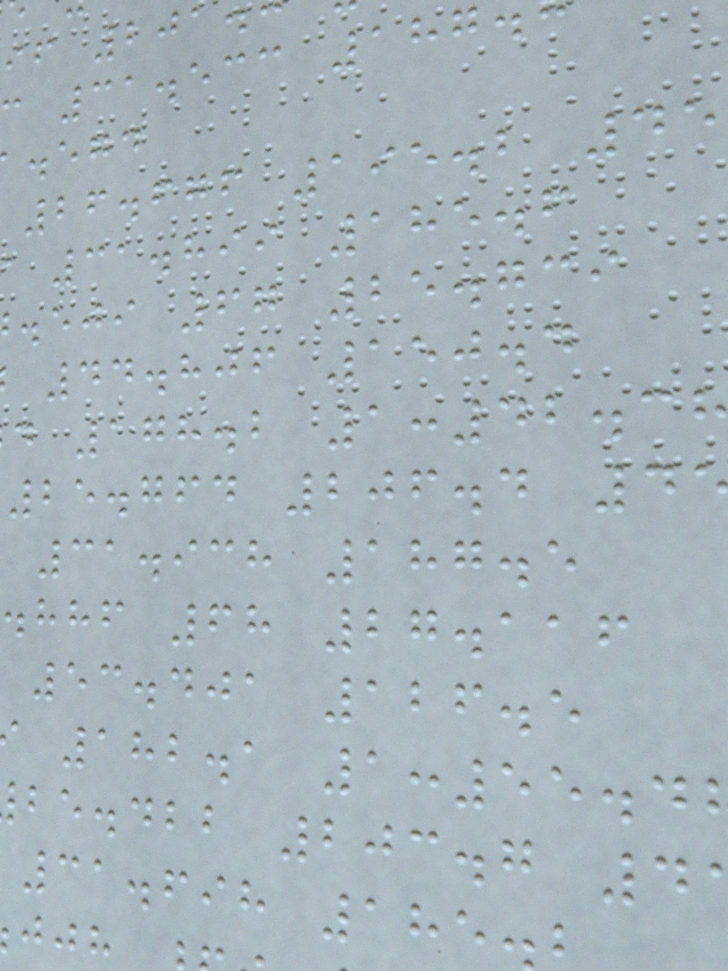if 201
31.533 187
.egd
26.676 195.2 45
31.899 185.6
.eji 67 25.739
44.806 150.4
d 178.2 1:42.3
25.764 206.4 4
31.938 187.5
.hhf 68 27.116
53.401 126.5
182.1 1:55.4
be.dbb 203.7 4
31.698 185
